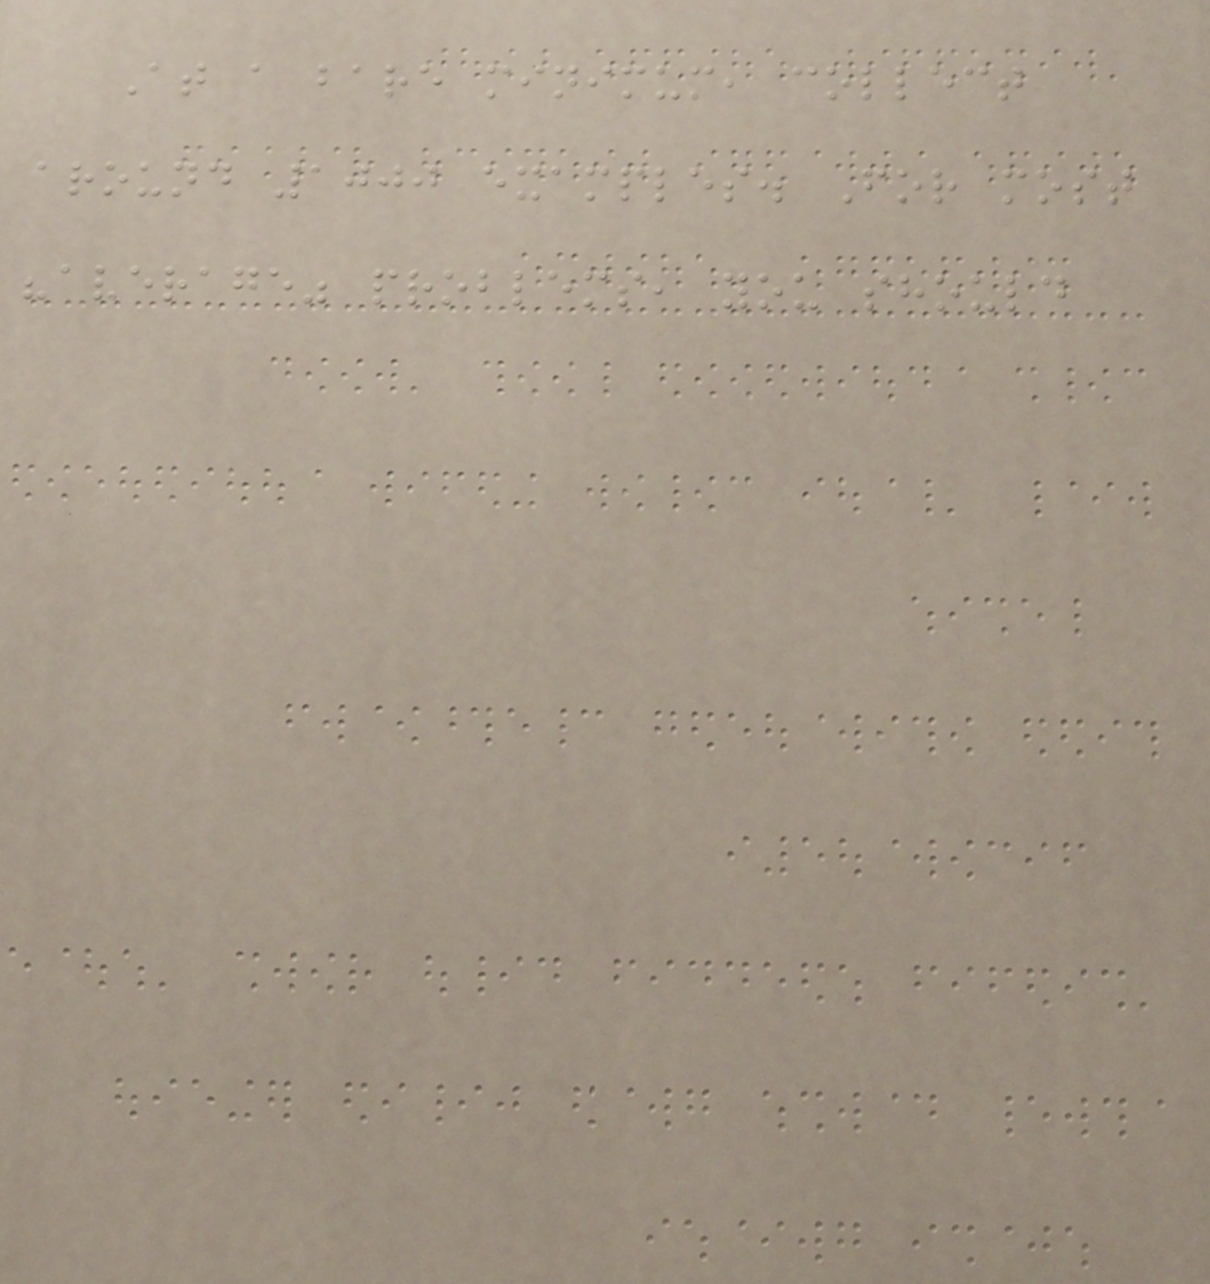At a bare minimum, collect
around 1000 examples. For most
"average" problems, you should
